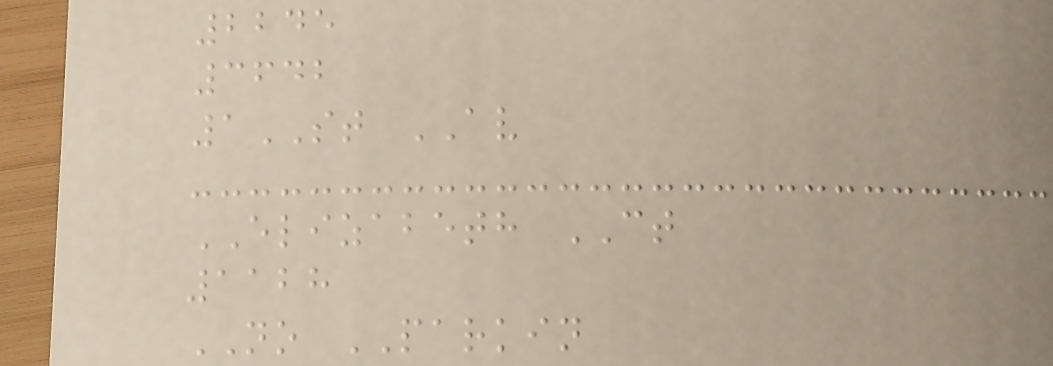2245
3642
1ST AV
ELIZABETH CT
1128
NO PARKIN
